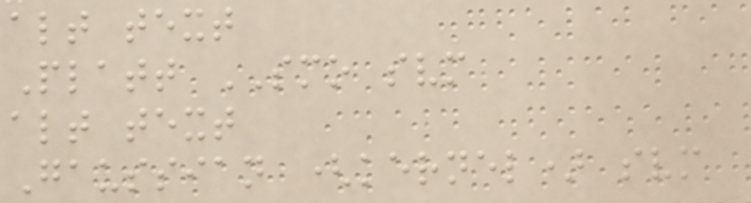alt text
Platt SMO svm
alt text
Gaussian (kernel) svm
